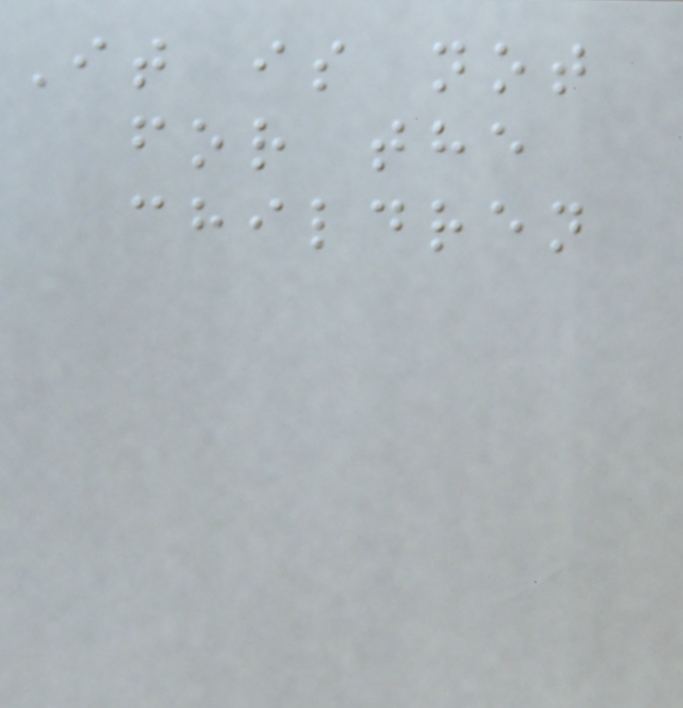It is not
for the
children
